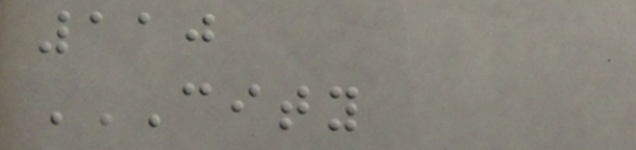110
CITY
